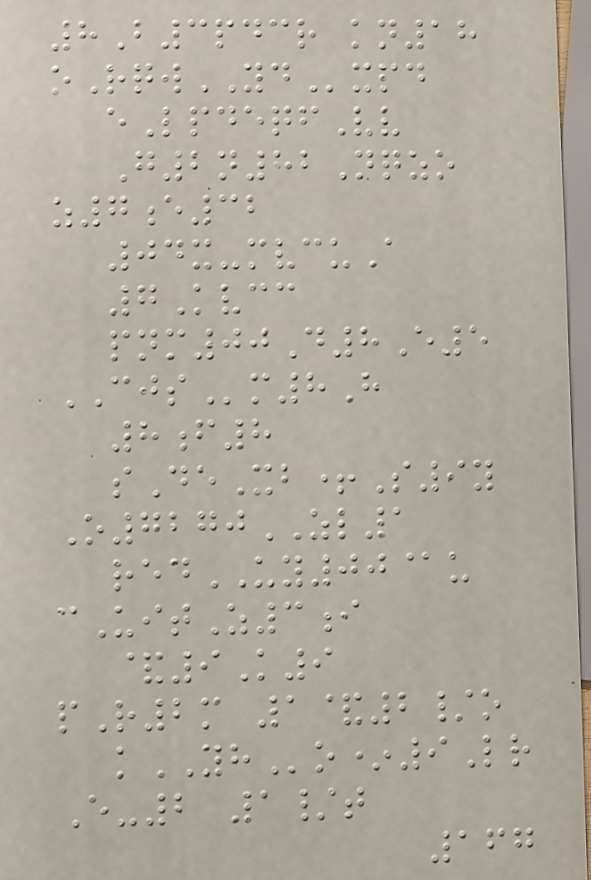8B3pdcr kn18
oRqwYDxpd
eLpdeqfVv
G2n82Nqzo
z7e32
04x-mvcuA
7Kvcc
pnm00D8E5
CJSm8H
8f8
sDeXb+S9y
O7270ZL1
redUY00@u
cUitZ3i
&9K9
pR2m 1&2/o
kYHo*9Lr
E-2 1/t
167
